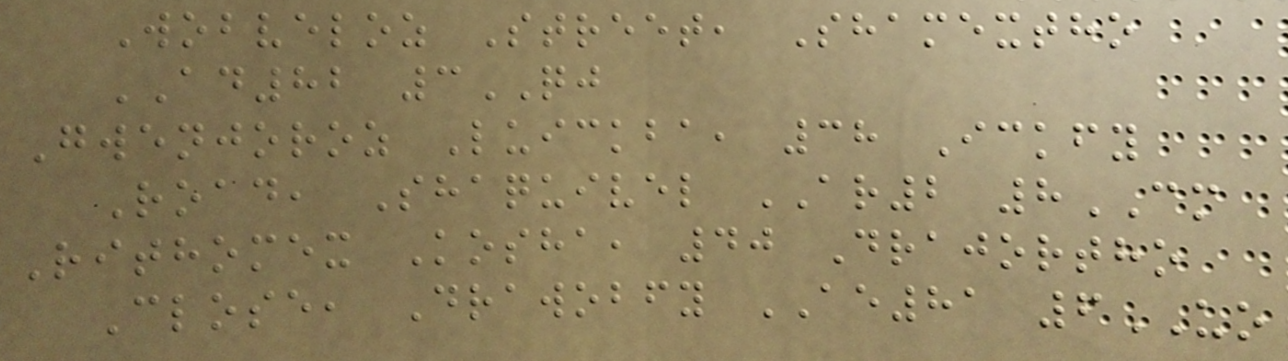Wobveloz Street, Shamextho
AD82 3QJ
Gwenjoroz Luickba, 38 Ickfy
Road, Shaquivel AR2 8CM
Rithomex Kosha, 40 Drajortho
Close, Drawobfy AE81 6UO
